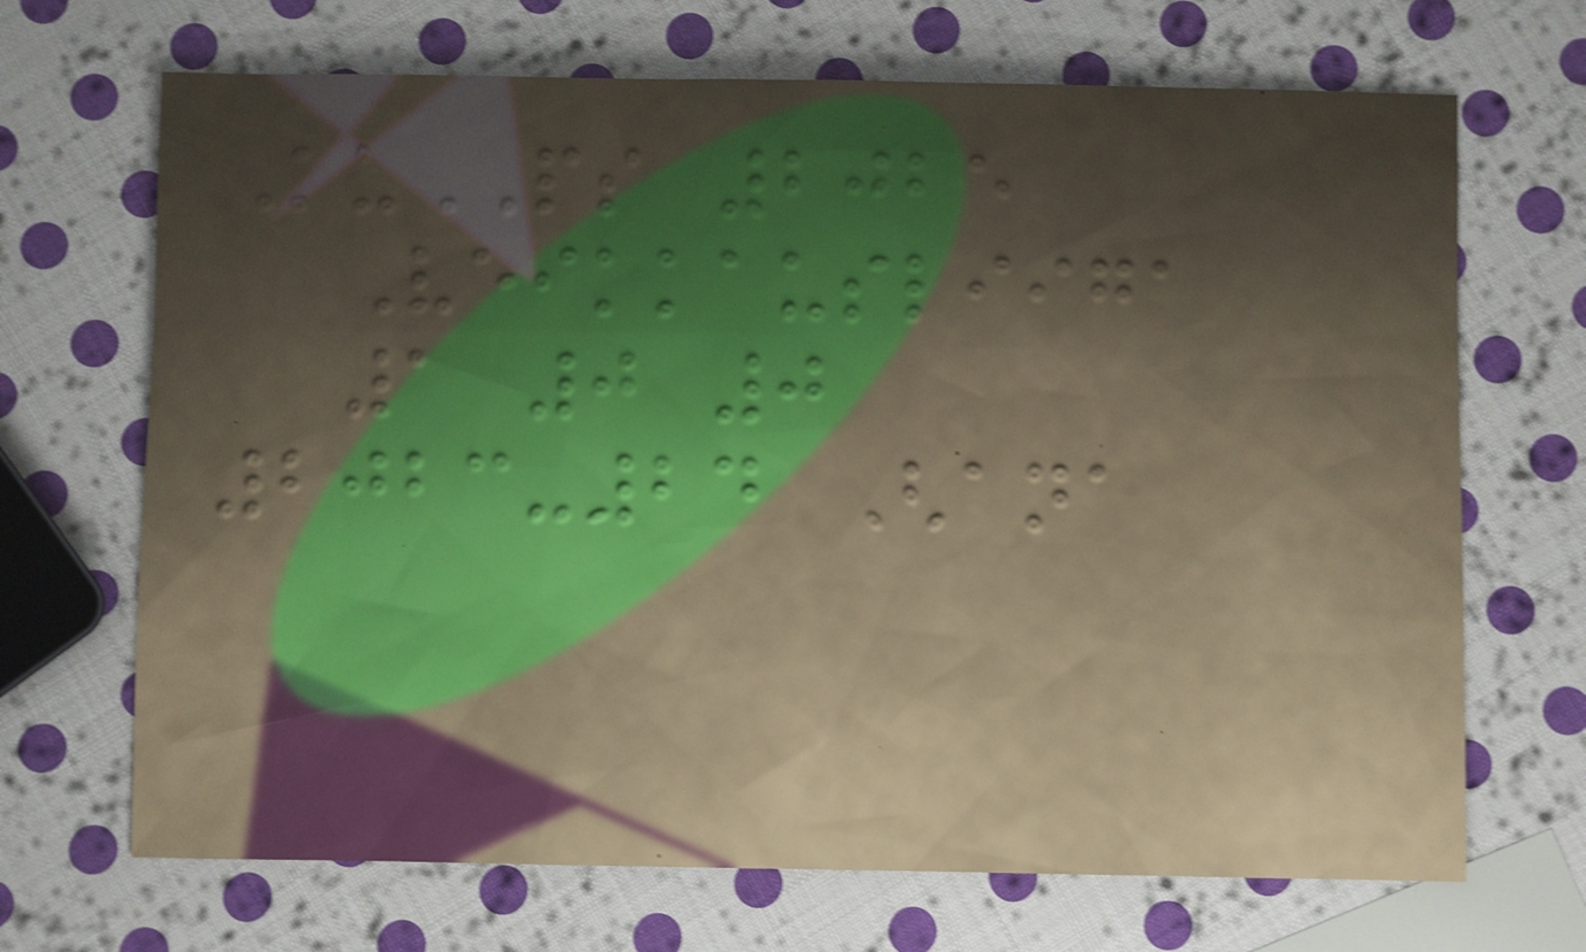KuPS 2025
Veikkausliiga
1 0 0
2023-24 Ghana
